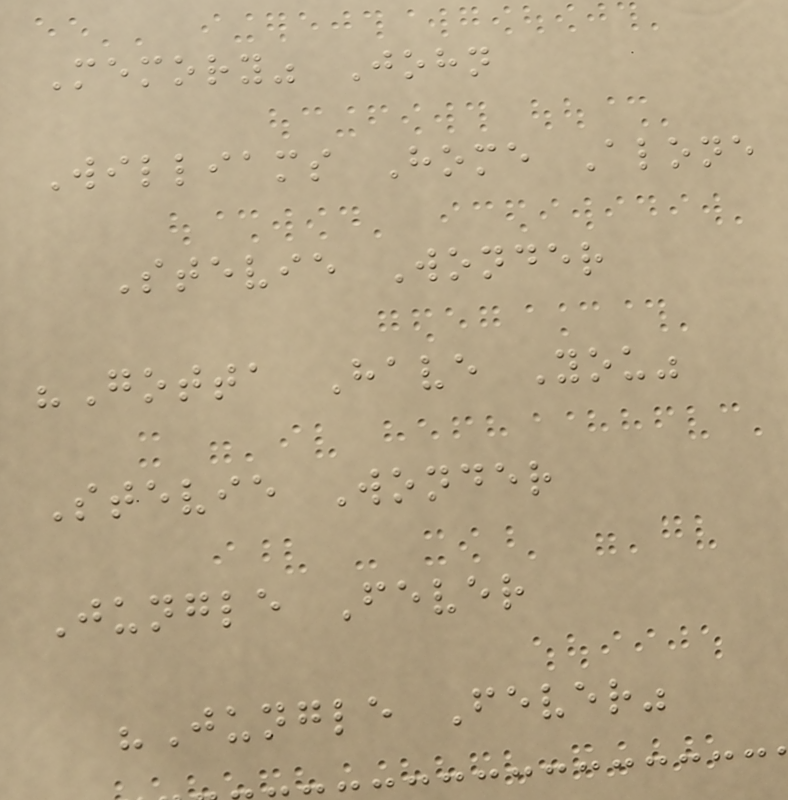Memory" John
Williams Home Alone
Stevie Wonder
"Gotta Have You"
Stevie Wonder
Jungle Fever
"Jungle Fever"
